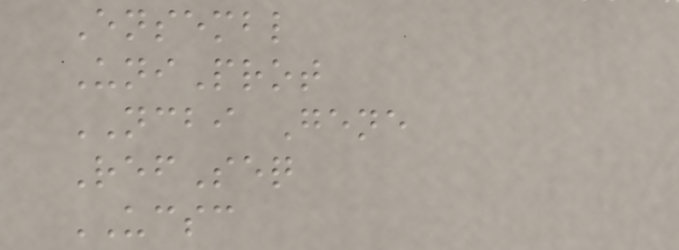Ensembl
UniProt
NCBI Gene
RefSeq
UCSC
